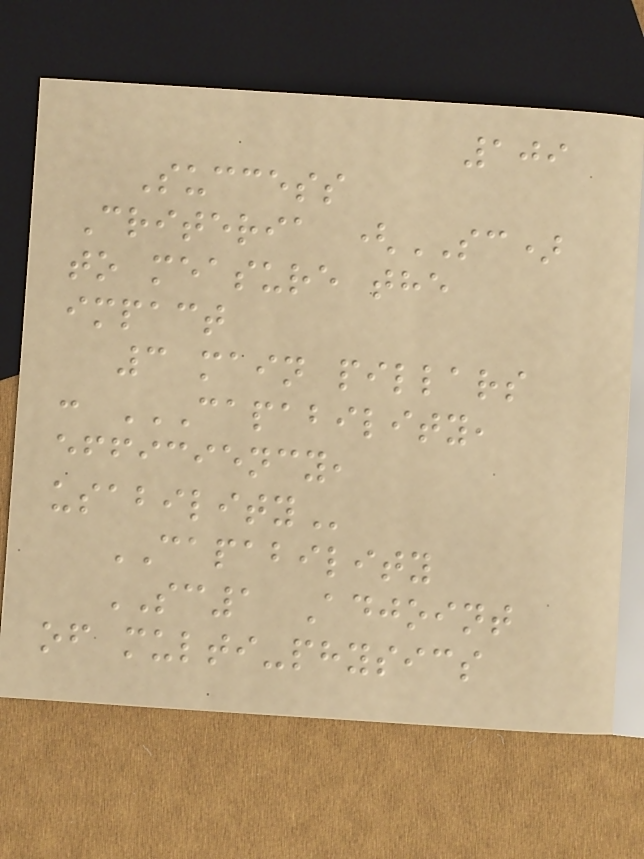109
Success
Criteria (SC)
to measure the
impact
3 main pillars
: CAPABILITY,
EFFICIENCY,
USABILITY
CAPABILITY
SC1 Adjoint
of multi-physics
